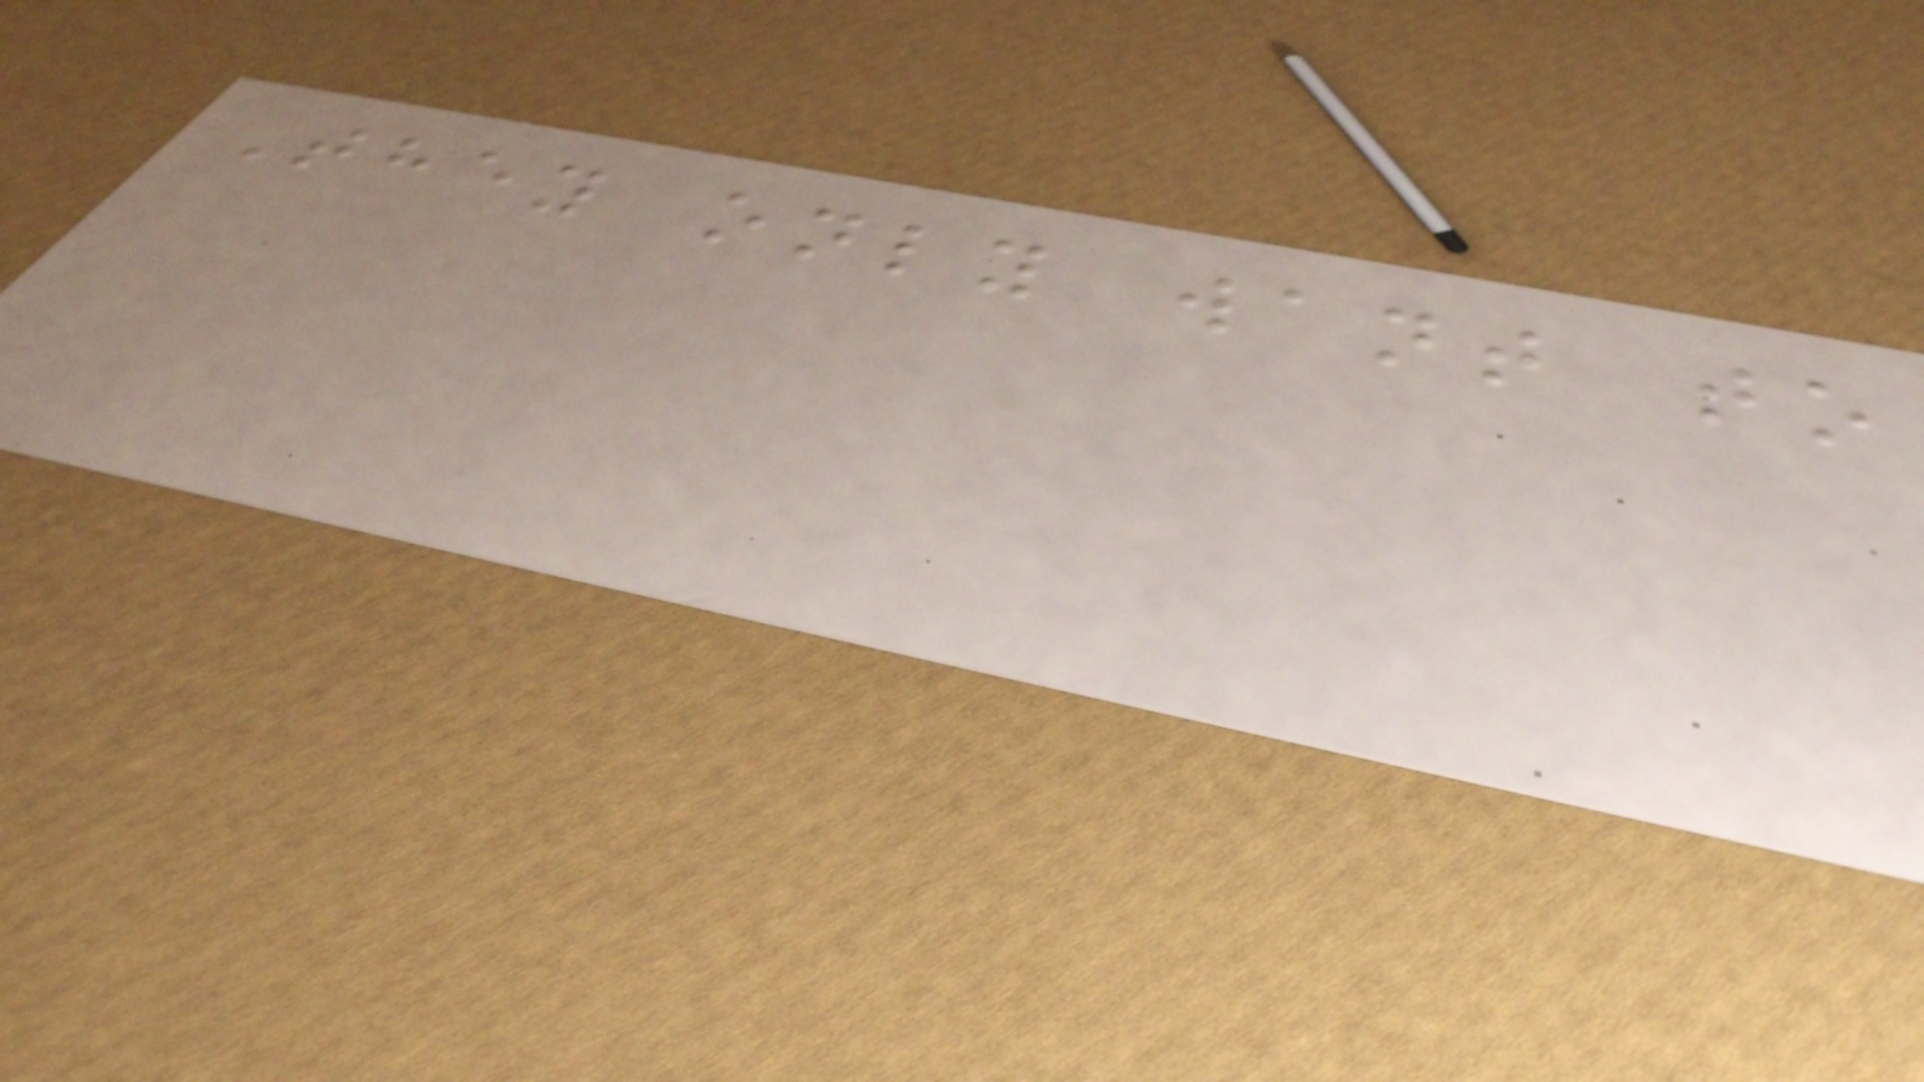They only want to
